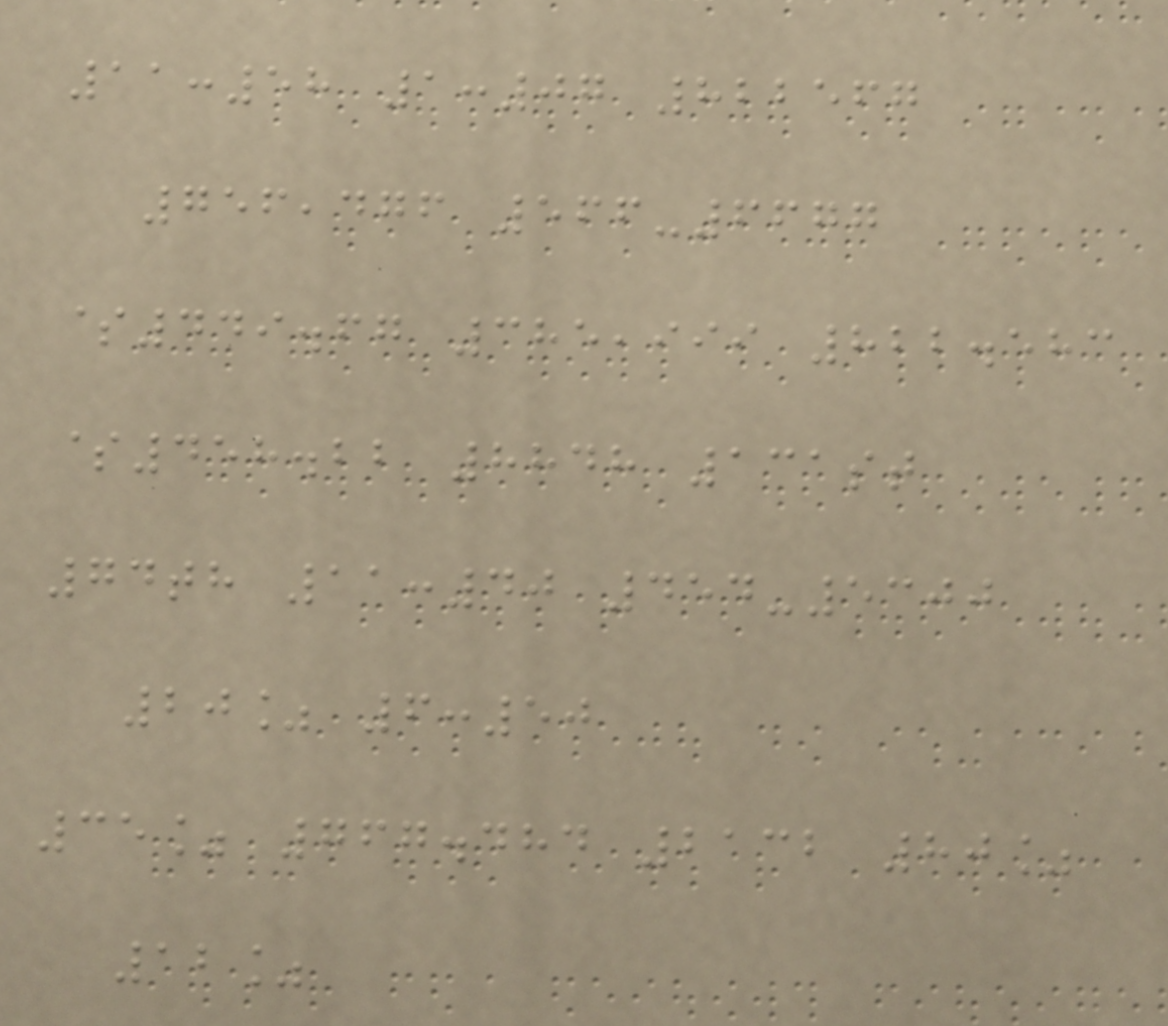11:58 1:07 822567
756,476 566-6677
$449.67 385,999 822.583
$458.22 8848 131st
74th 11:40 454-5300
20% 6:50
35% 767.484 2132 80%
12%
